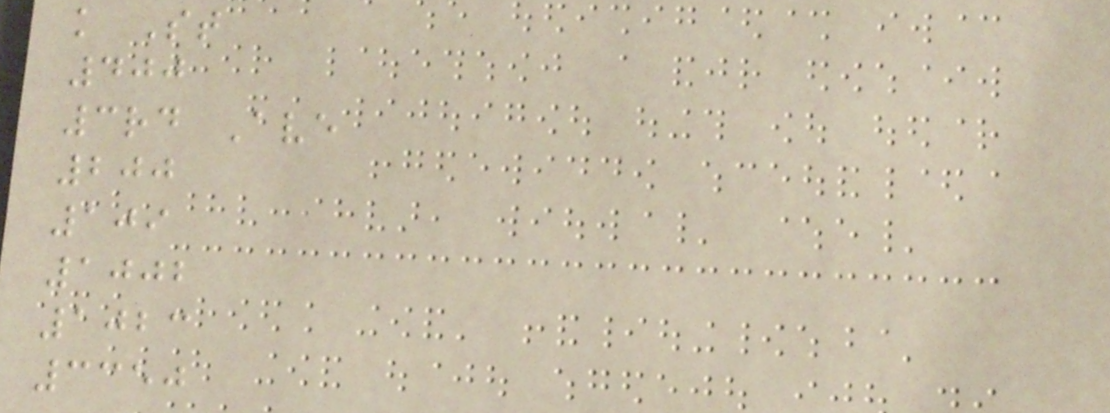k St
400
3rd Ave
200
109
1002
1023
3350
